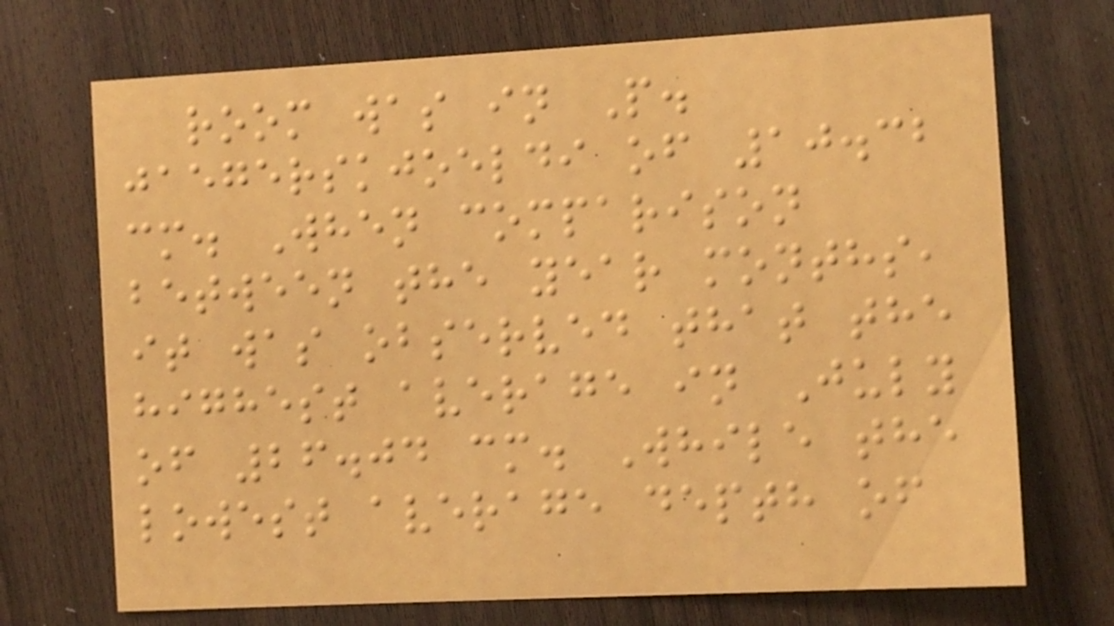room was in P.
jaegerskjoeldi of 10.32
cm. When comparison
between the year months,
it was observed that the
highest average in July
of 26.04 cm. While the
lowest average depth of
